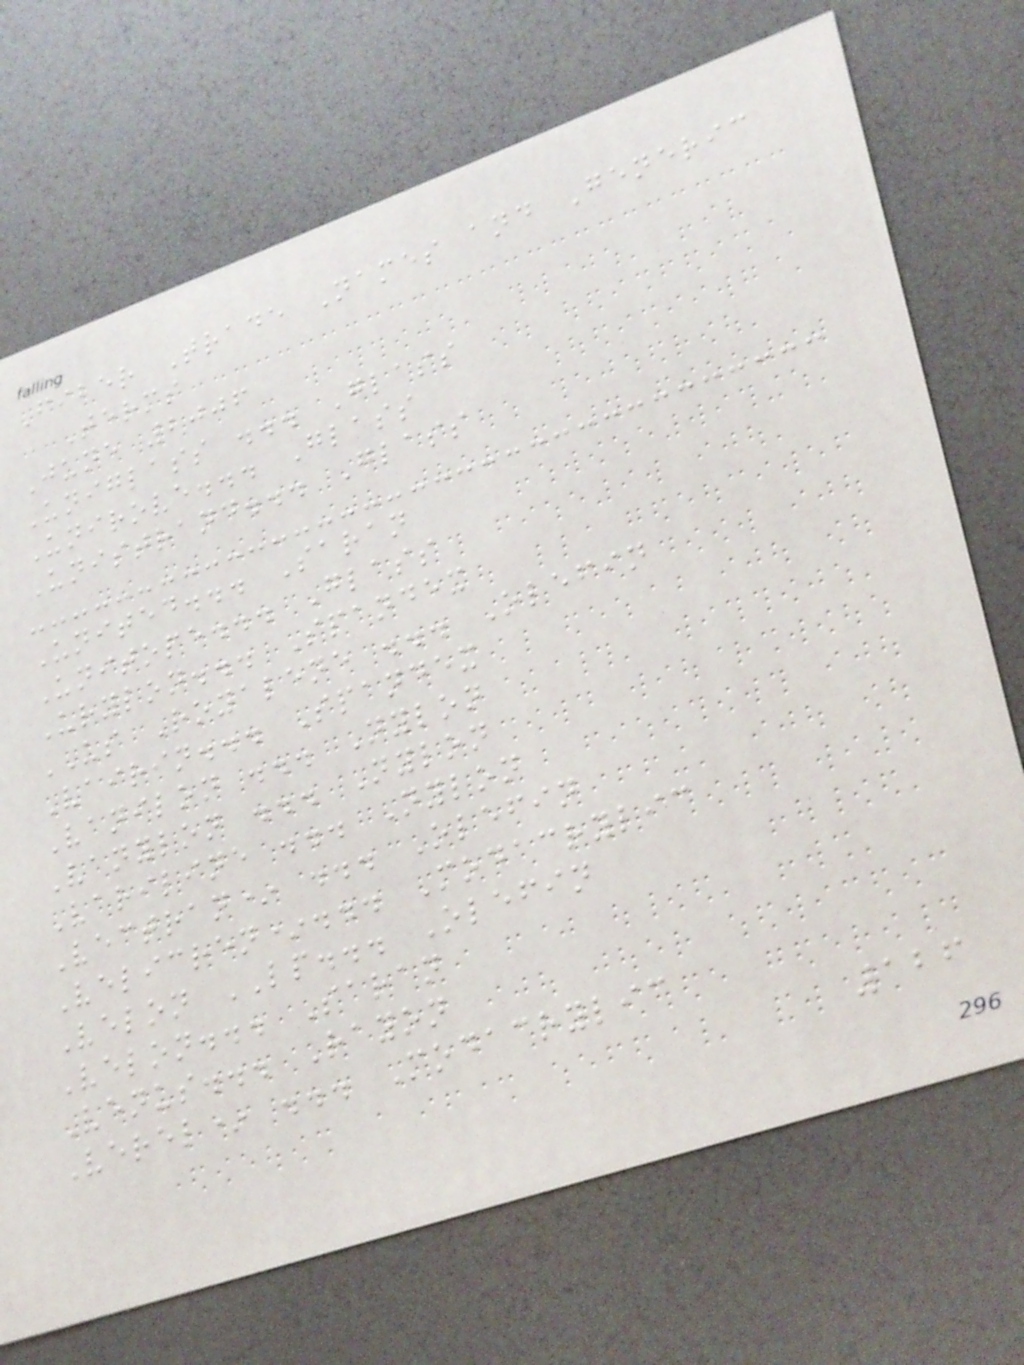Fiber Trade Names and Generic
Terms
June 2006
Uniglass ... Glass
Unirove... Glass
Unistrand... Glass
United... Saran
Unitope... Glass
Urylon... Spandex
US Royalene ... Olefin
Vairin... Spandex
Vanilon ... Nylon
Vanylon ... Nylon
Variline ... Nylon
Vectran* ... Olefin
Velicren*... Modacrylic
Velon LP... Olefin
Velon... Saran
Venus... Rayon
Verel* ... Modacrylic
126
